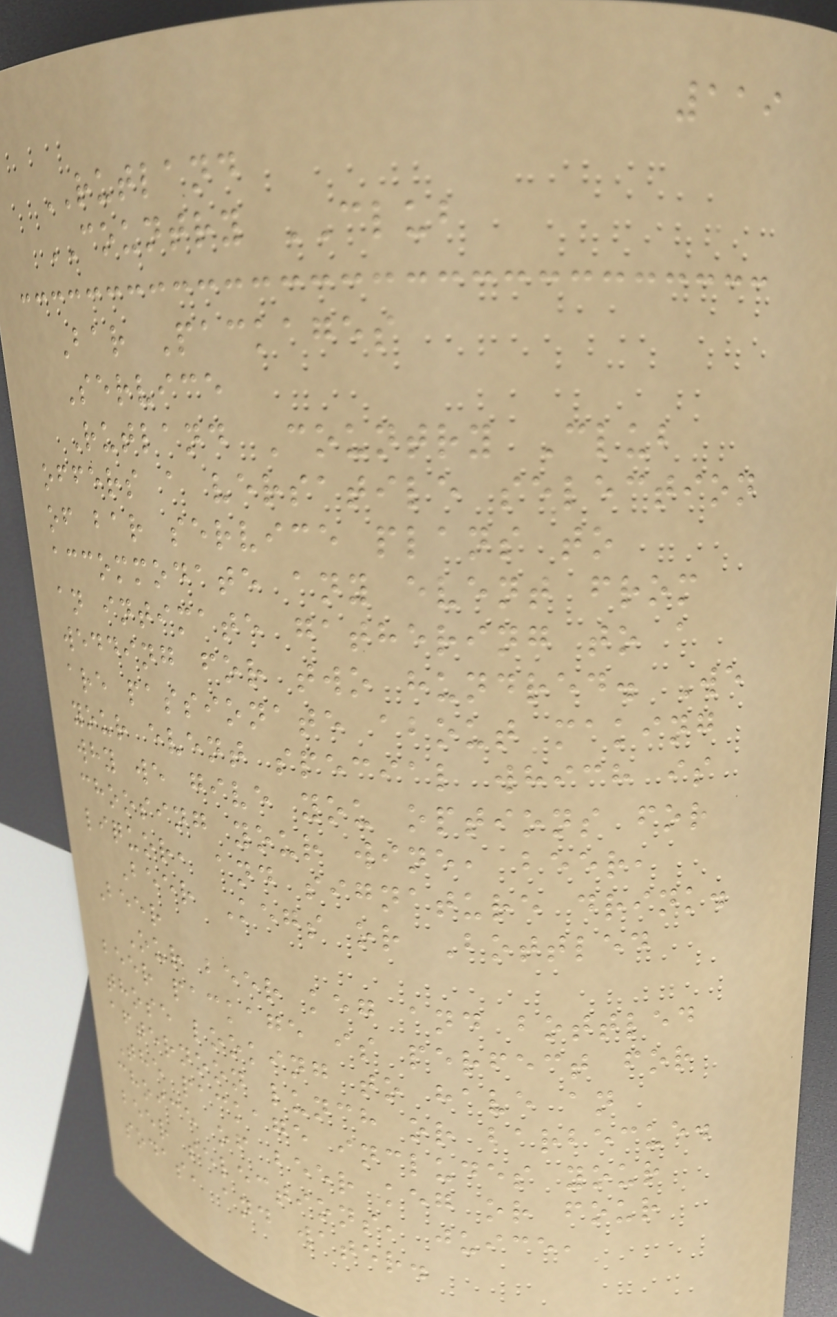119
RUTLAND
COUNTRY CLUB
Bar Packages
Service
Rutland Country Club
offers a versatile selection
of bar service plans to
accommodate any event from
an intimate gathering to a
wedding for two hundred. We
are passionate about making
your event special which is
why we give you options for
choosing your wine, beer,
liquor, and signature drink.
Beer Kegs or Bottled
Beer
Our beer keg and bottled
beer package is perfect for
those looking to have an
afternoon lunch or barbecue.
The package includes your
choice of beer keg or four
beer selections, juice,
sodas, and water.
